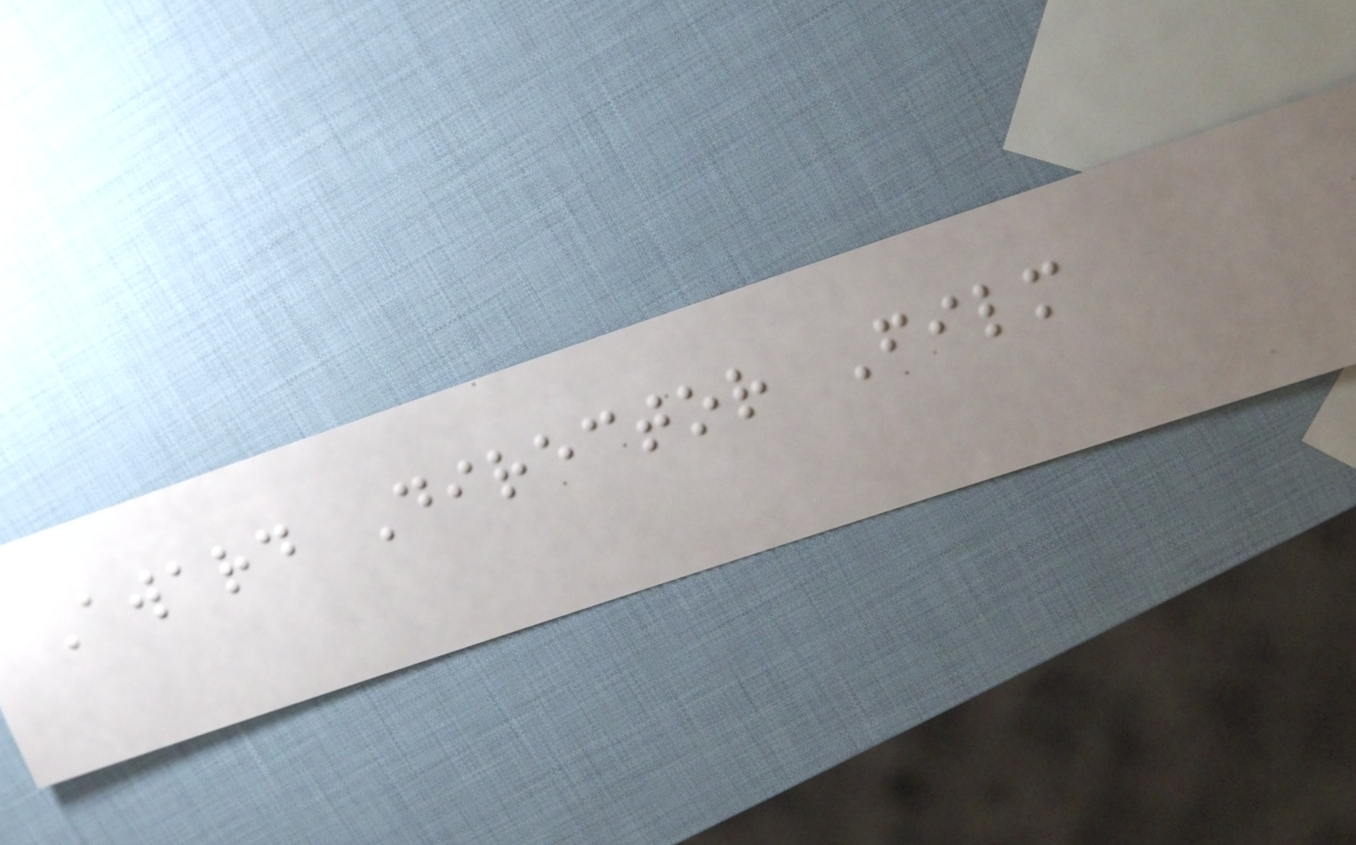Award Director Film
